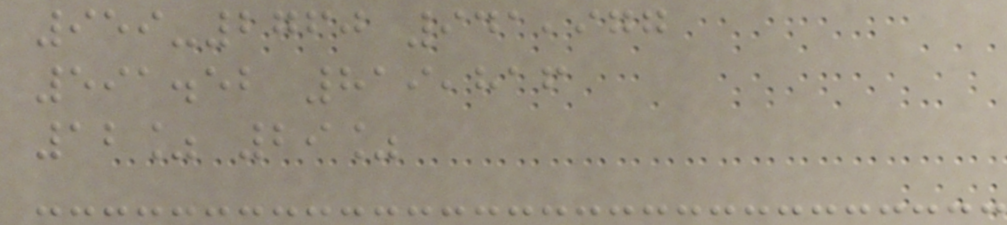959-2760 941,977
591.52 819,816
12% 29%
